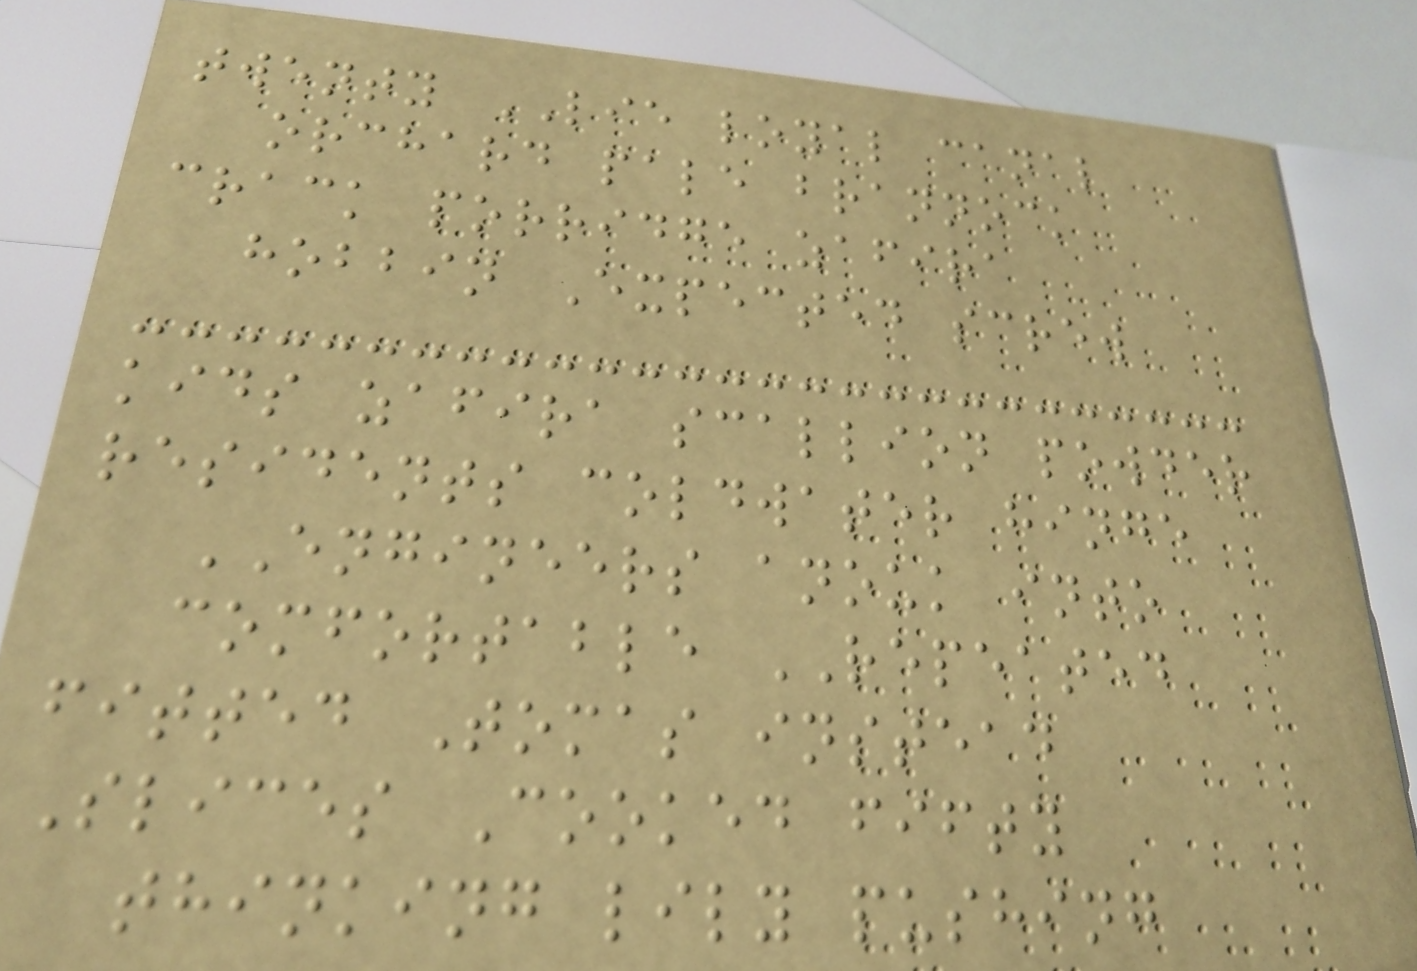twenty LIE loyal canal
orchard pale brannock
crack porridge zafira
hobbin Expected screw
kids zafira scallion powder
residents coldwater hinge
ENGINEERS anouk into
comfortable REPEATED
fitted Tomas instead
Slices Cooked fifty
thinking lily pushing
